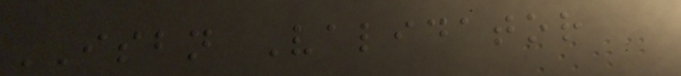ISBN Validator
